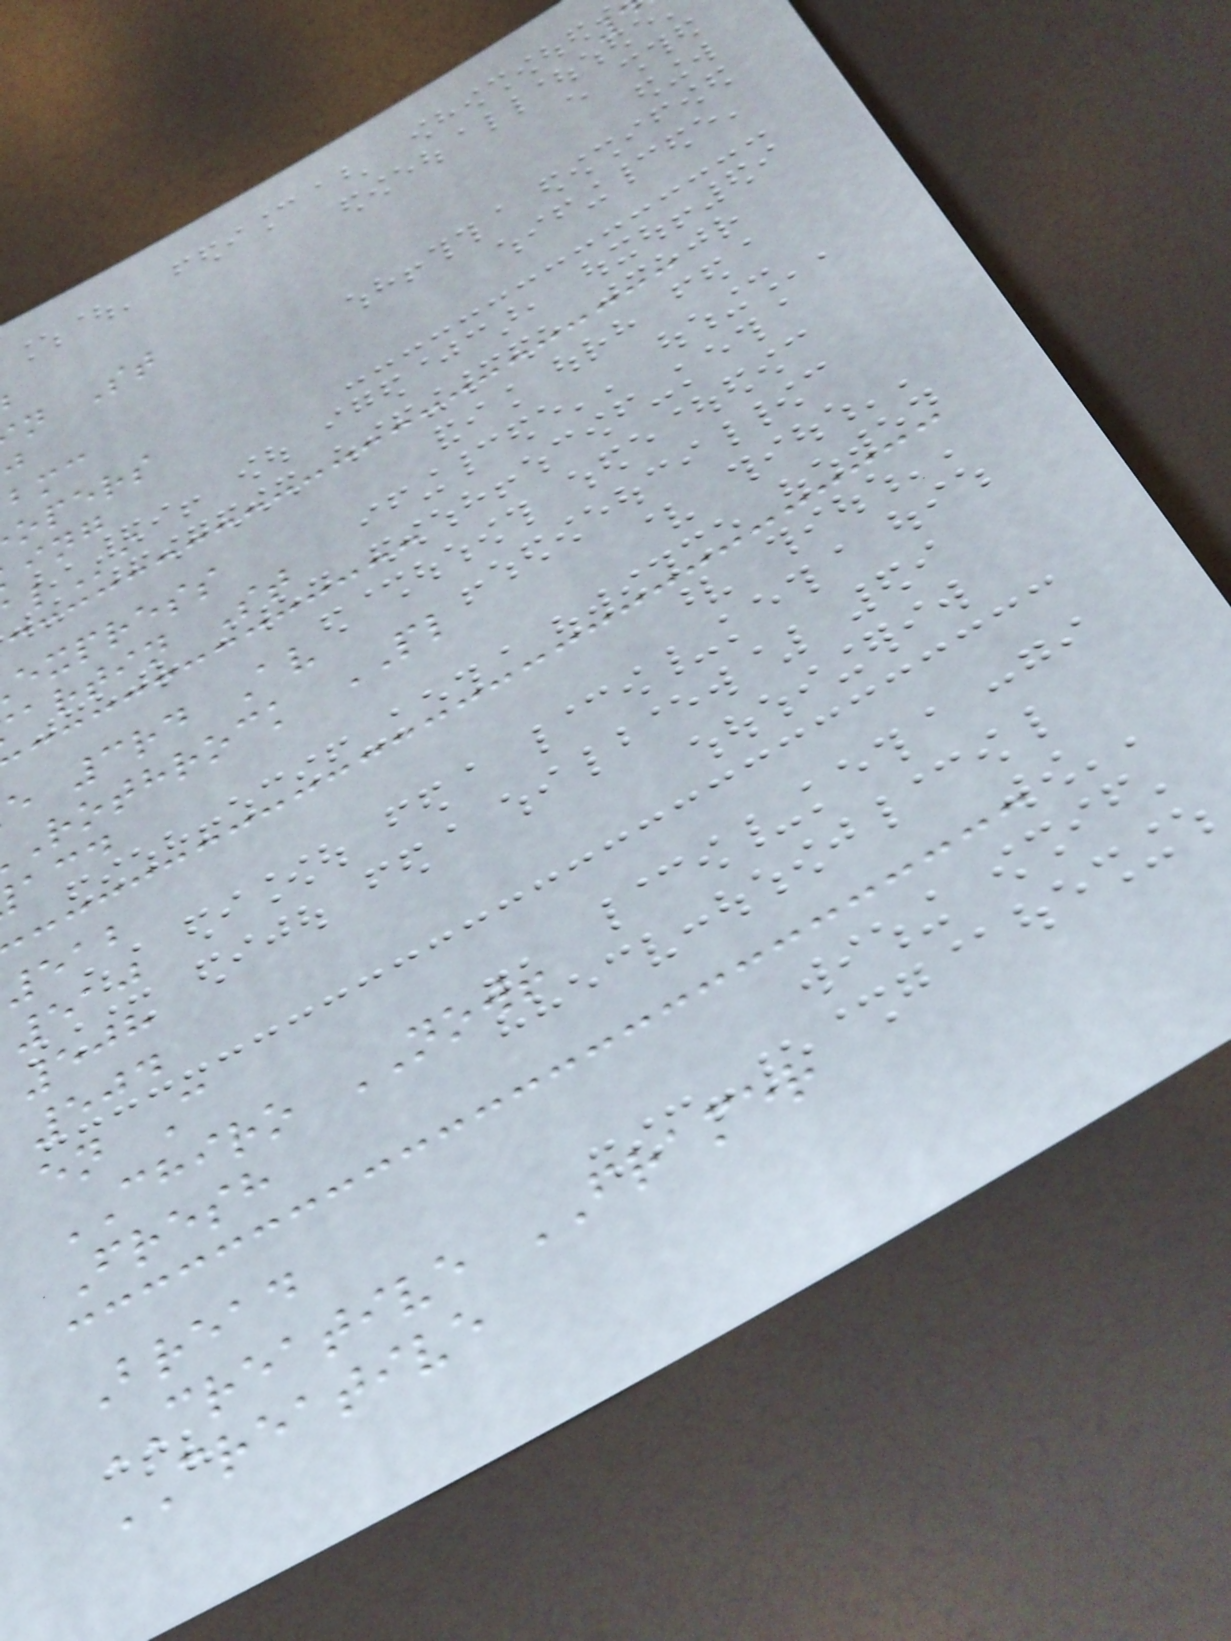n St
opers
express
artin St
e 3rd Av
rothrock PL
512
510
508
504
en C
CHIRO NOW!
Fresh
Bread
CREATIVE FRAMER
CREATIVE
